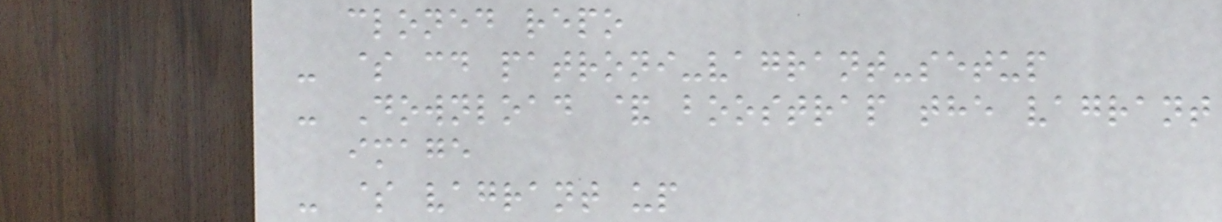cloned repo
- $ cd patroni-vagrant-setup
- Download & boostrap the vagrant
image
- $ vagrant up
